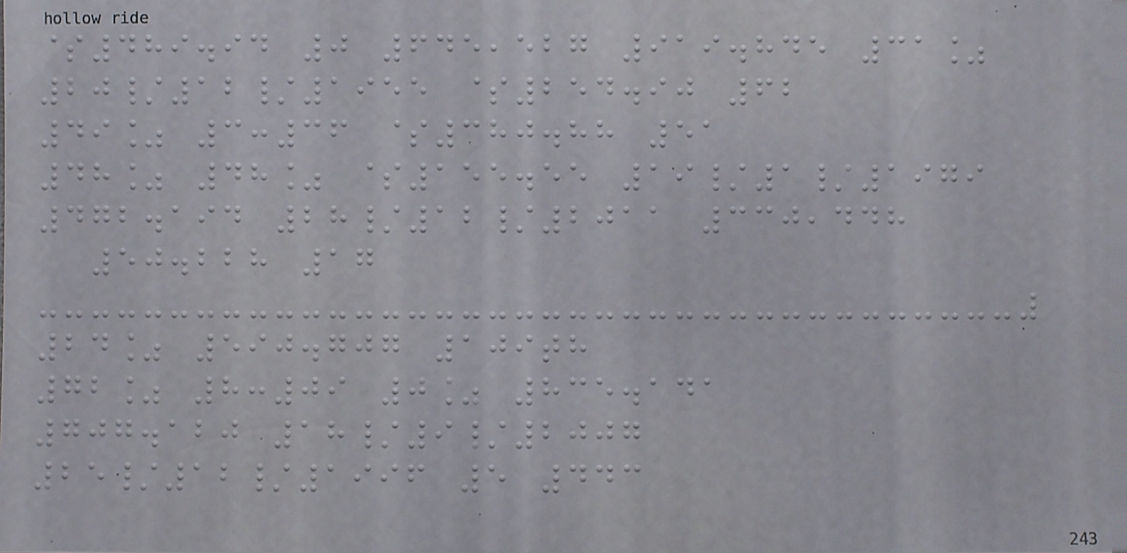$489.94 0 645,527 919.845 31%
20/12/1955 $254.90 62
49% 3:36 $380.88 51
48% 48% $155.55 19/1/1979
472.194 28/12/2011 330,448
50.228 17
24% 590.707 109th
72% 8:09 0% 835.141
707.120 18/9/2007
25/12/1996 5 443
